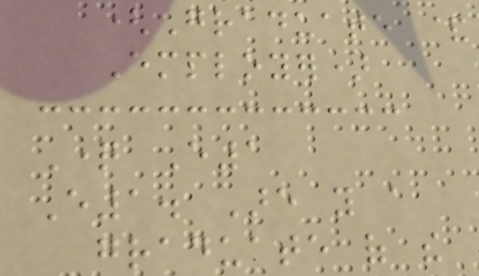(Graduate &
Employer)
Question E1
E1. Are you a
graduate of the
